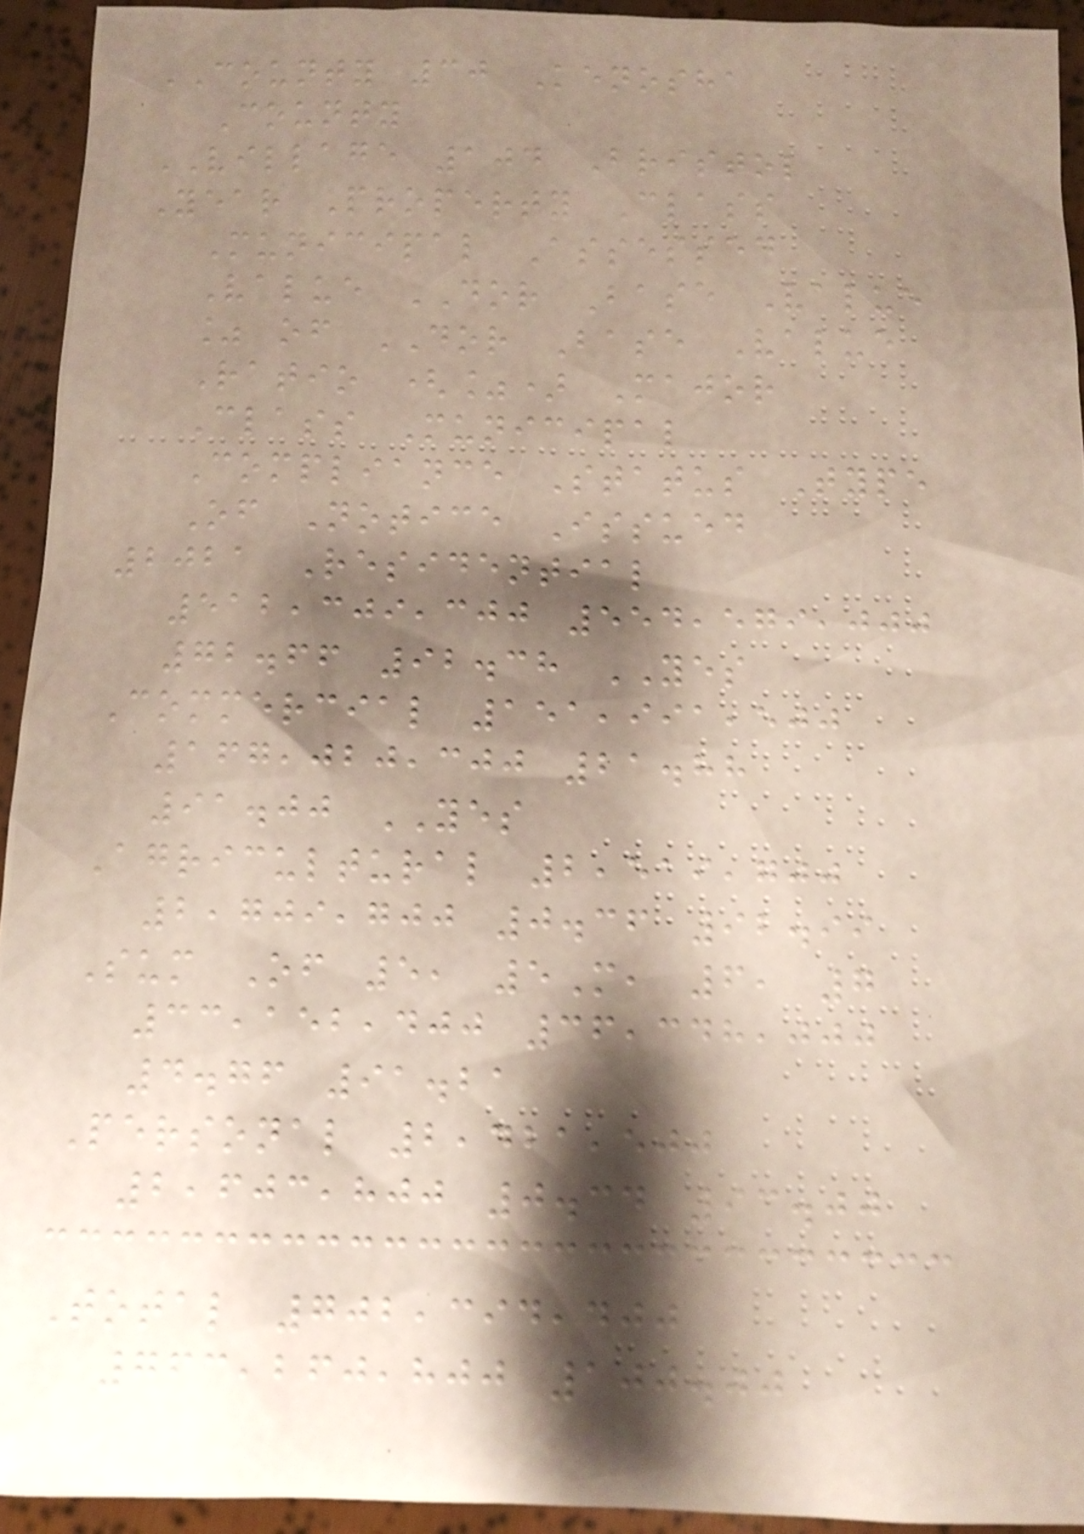COUNTY 30 Kenosha
County
VILLAGE 104 Bristol
Year Property Class
Municipal Assessed
Value DOR Base Value
% of DOR Base Value
Ratio (%) Major
Class Municipal
Compliance Status Type
Of Notice Issued
2021 Residential
512,309,300 554,579,000
72.66 92.38 YES
Commercial 151,991,500
167,020,300 21.88
91.00 YES
Agricultural 2,519,700
2,709,700 0.36 92.99
Sum Of 5, 5M, 6, 7
33,152,400 36,348,000
4.76 91.21
Personal 2,421,500
2,603,800 0.34 93.00
Total 702,394,400
763,260,800 100.00
